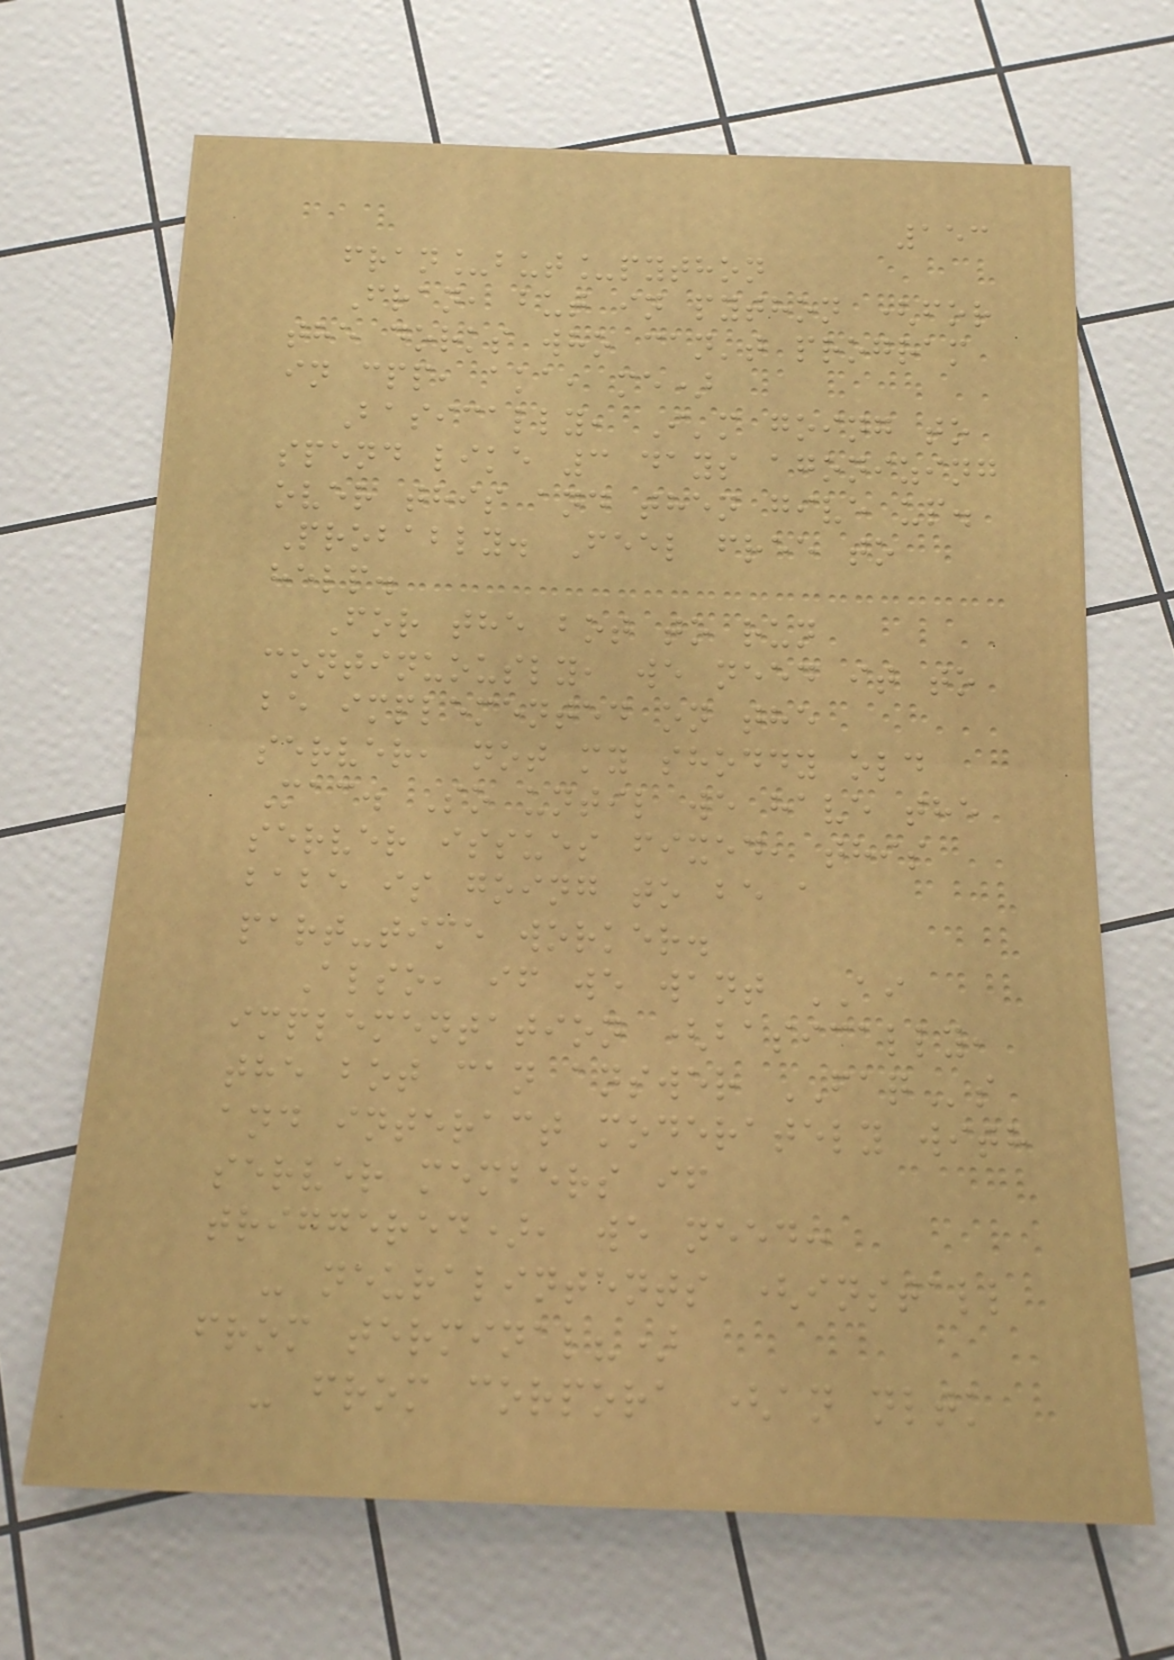153
fran_but_python
Fran, but in python (for
the dorks who can't program
in cpp, aka, me)
Basically, I'm going to
spend like 3 days agonizing
over this and then give up.
Probably. Feel free to
help.
For the bot to run
continuously, we need it to
be implemented on the
server, not my shoddy old
Mac. So until we have the
server issues fixed, this
babe is going to be a
part-time worker.
Also, if we want AI
implementation (basically,
the bot can answer FAQs
and interact moderately with
server members if
triggered), we need:
- neuralintents (install
from terminal?)
- from corpora (an nltk
